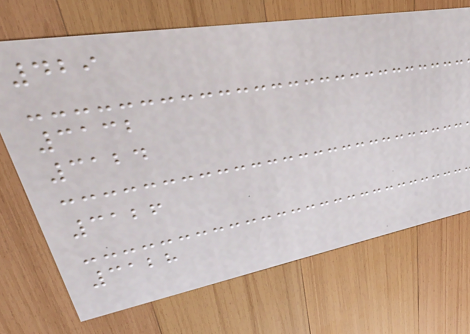429
3132
3124
3126
3128
